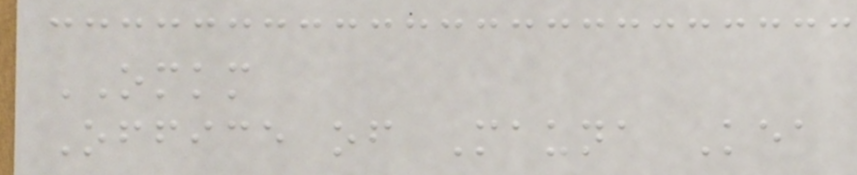OMKM
Office of Mauna Kea
